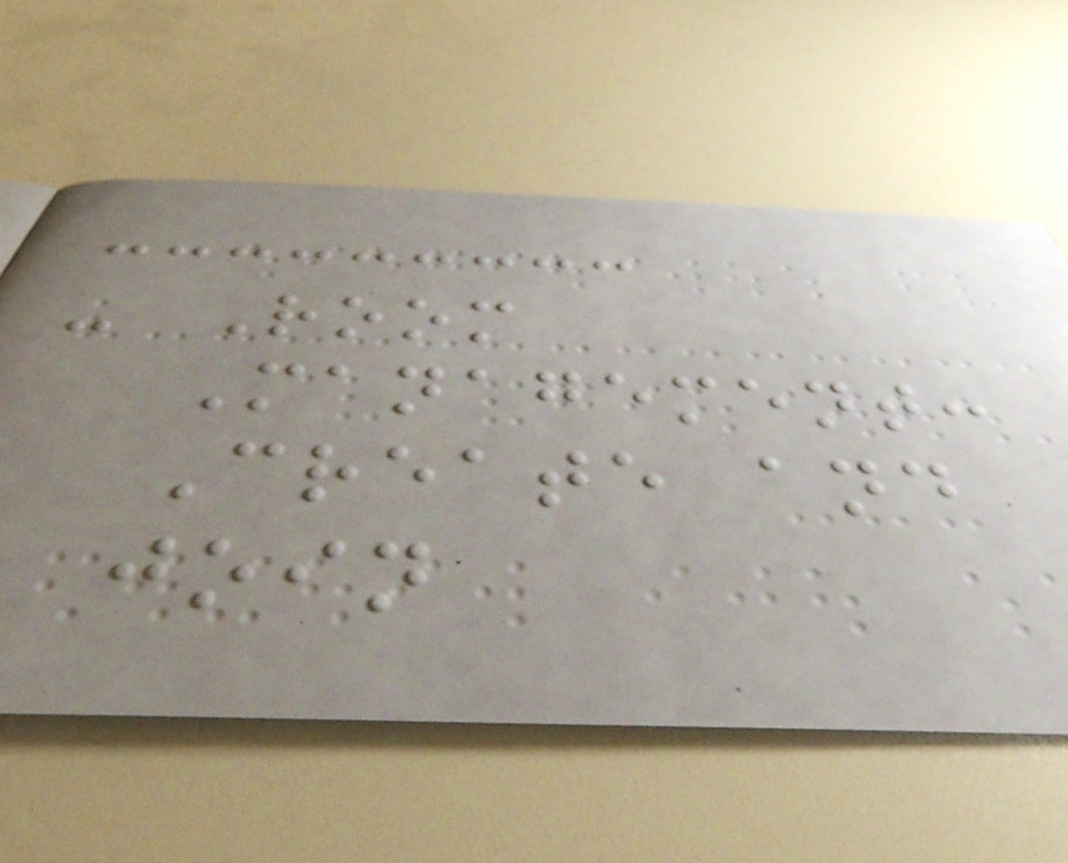- Room
Management:
Create and
join
